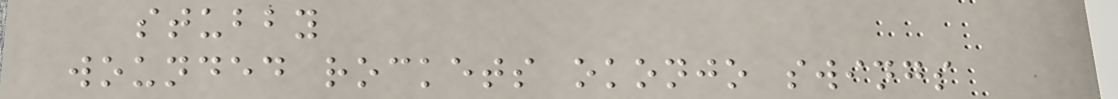stubby
wounded rockets okonjo swings
